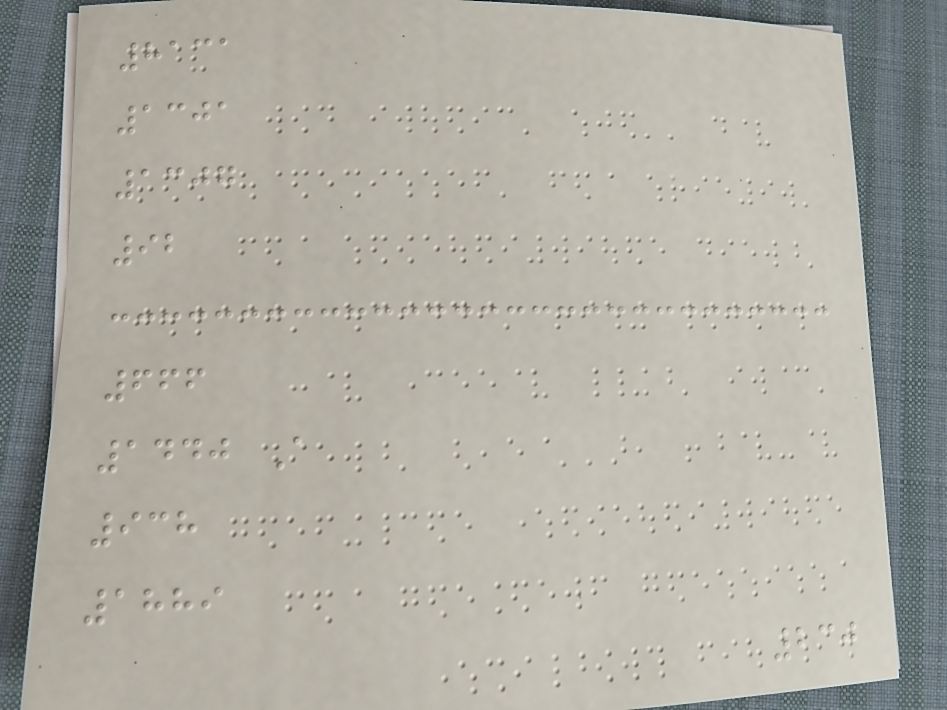8131
1301
1307
92
666
1440 A
938
1889
230
